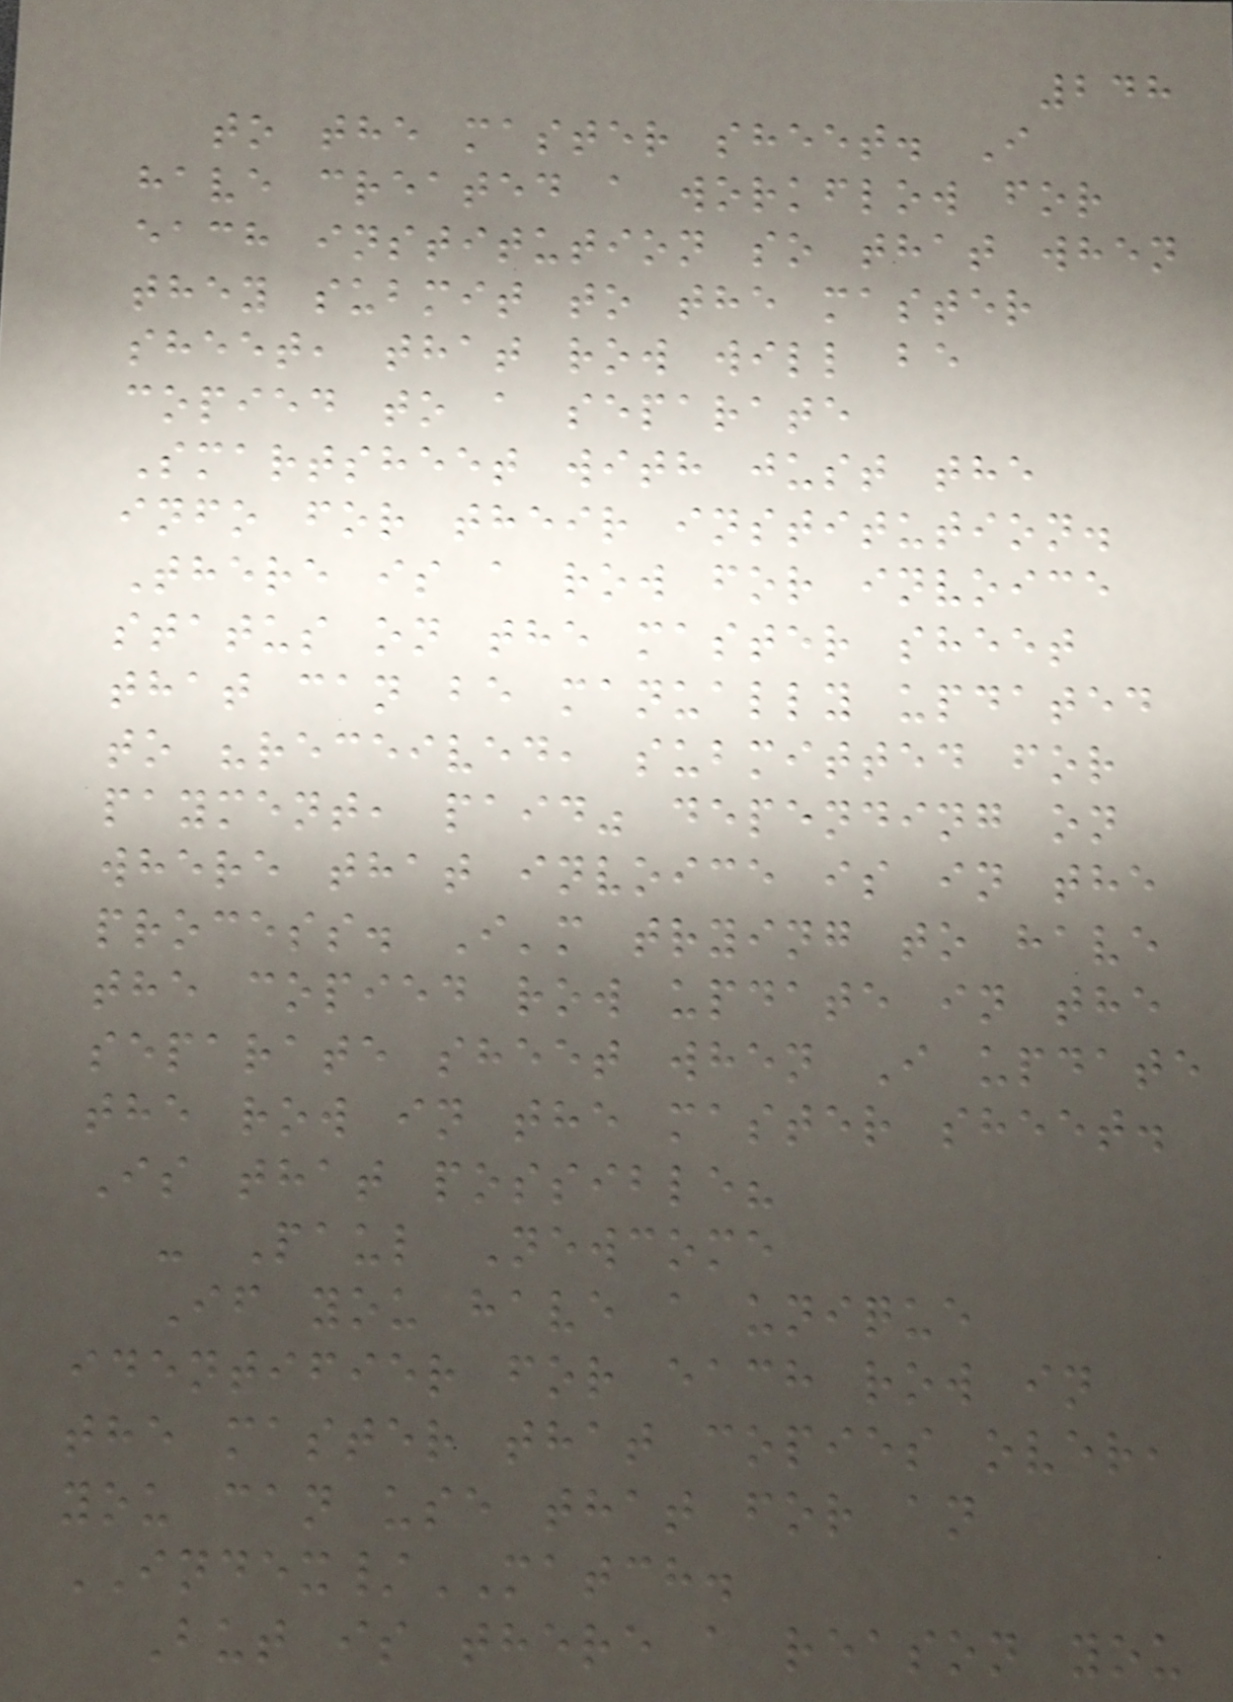248
to the master sheet. I
have created a workflow for
each institution so that when
they submit to the master
sheet, that row will be
copied to a separate
Smartsheet with just the
info for their institution.
There is a row for invoice
status on the master sheet
that can be manually updated
to "received, submitted for
payment, paid" depending on
where that invoice is in the
process. I'm trying to have
the copied row update in the
separate sheet when I update
the row in the master sheet.
Is that possible?
- Paul Newcome
If you have a unique
identifier for each row in
the master that copies over,
you can use that for an
INDEX/MATCH.
But is there a reason you
